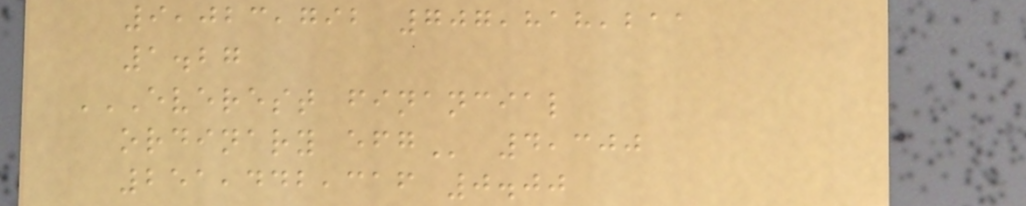9,023,792 707,818,211
1.27
EVEREST FINANCIAL
ORDINARY EFG 4,300
251,442,316 0.00
